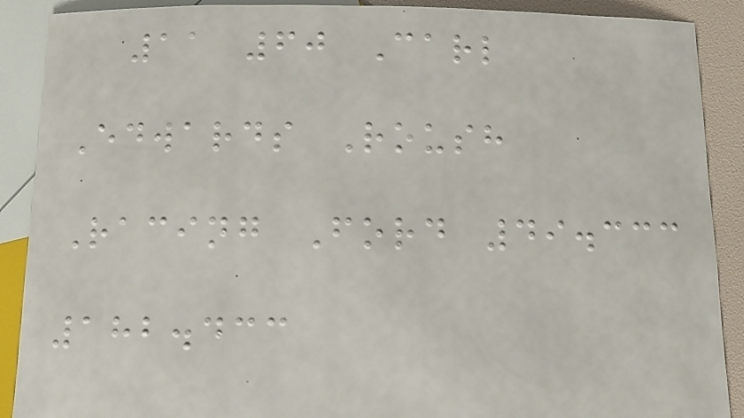11 60 Carl
Edwards Roush
Racing Ford 49.333
182.433
